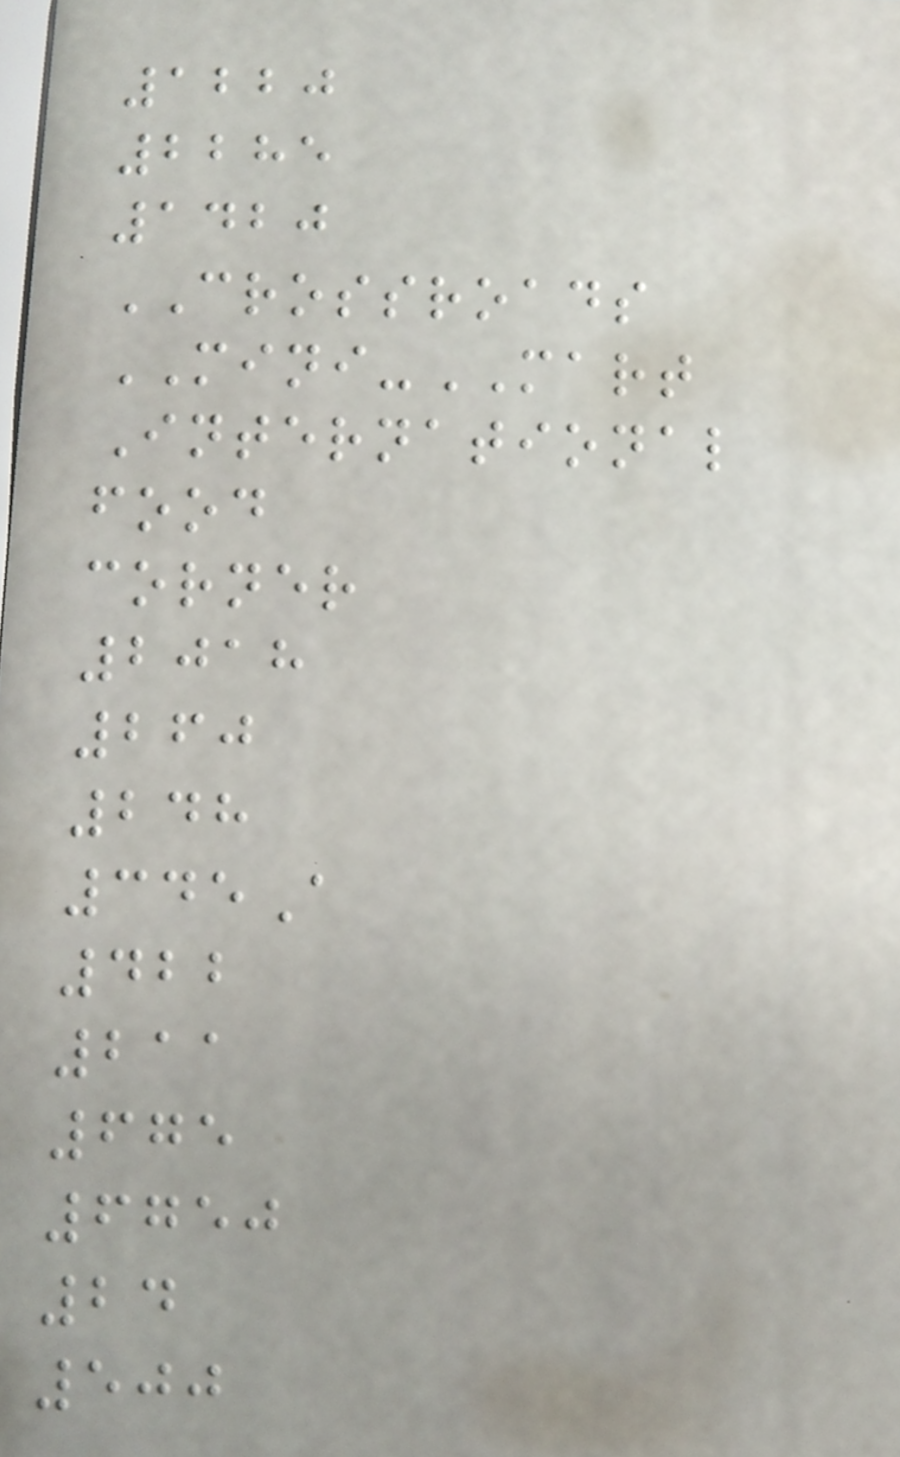1220
2285
1420
CROSSROADS
MINI-MART
International
food
corner
2018
260
248
345A
422
211
675
6750
24
500
